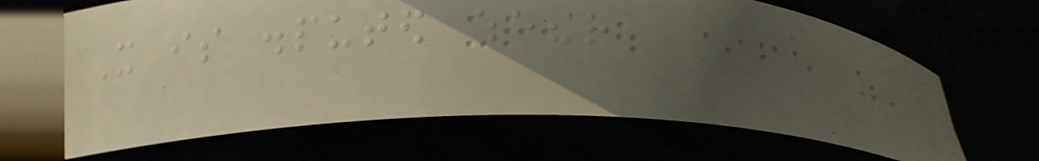It is disputed whether
